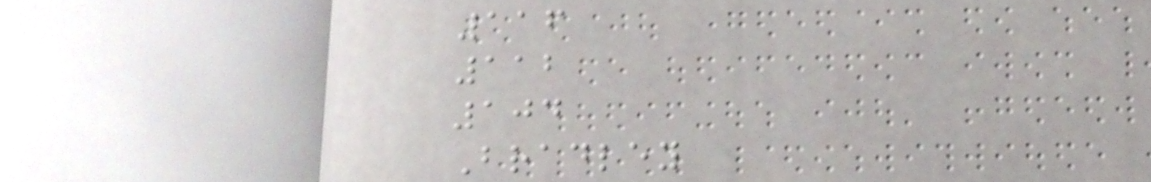116
112
104
Bradley
